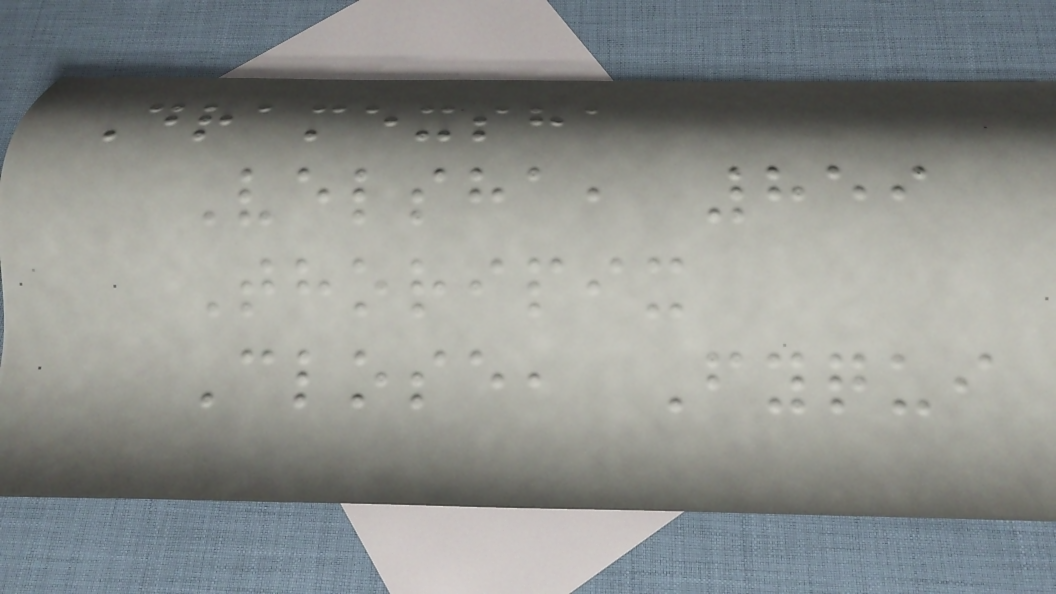Dramexsha
Velsha, 859
Thoripix
Close, Fyqui
